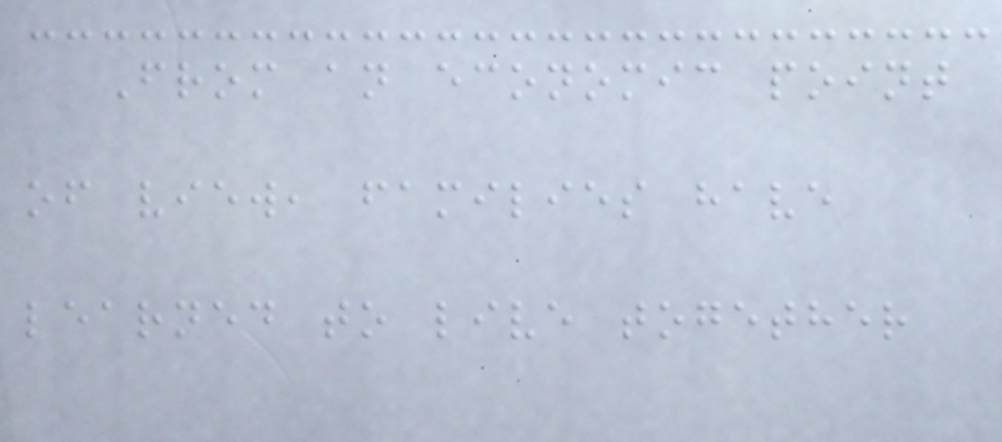From an economic point
of view, families have
learned to live together
